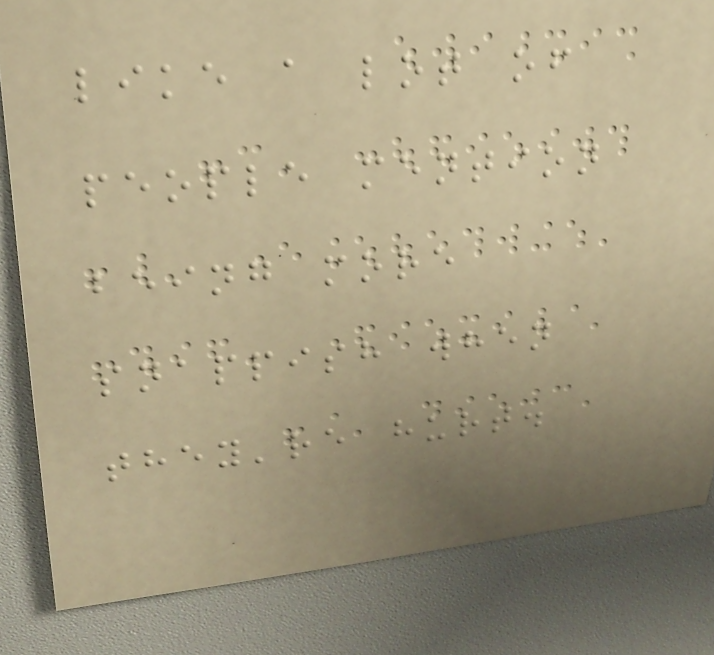like a lot of
people mention
being more
snappish when
they're hurt.
